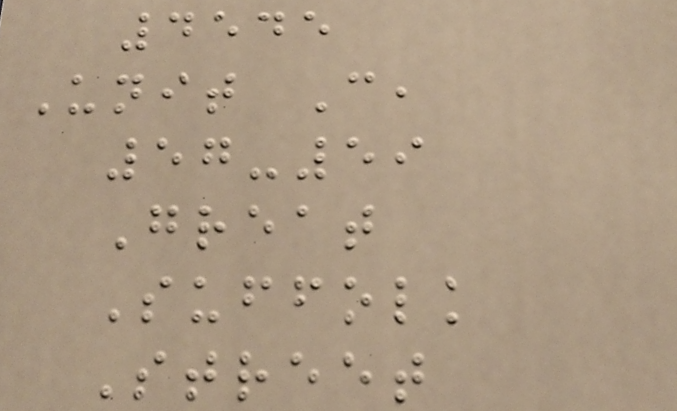4545
Unit C,
57-59
Great
Suffolk
Street
